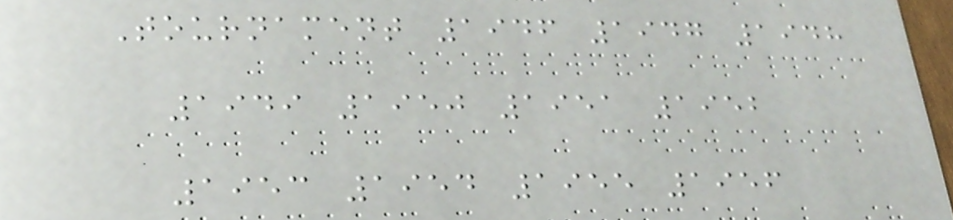Tournament 1946 1947 1948
1949 1950 1951 1952
1953 1954 1955 1956
